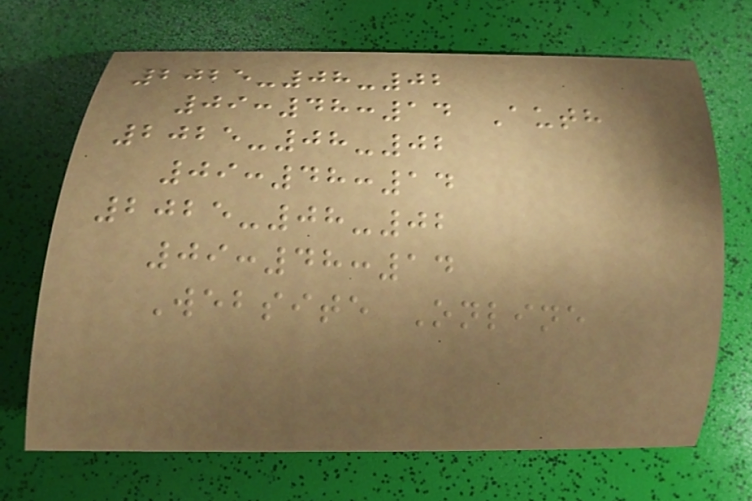2025-08-02
09:48:14 Auth
2025-08-02
09:48:14
2025-08-02
09:48:14
Website Online
